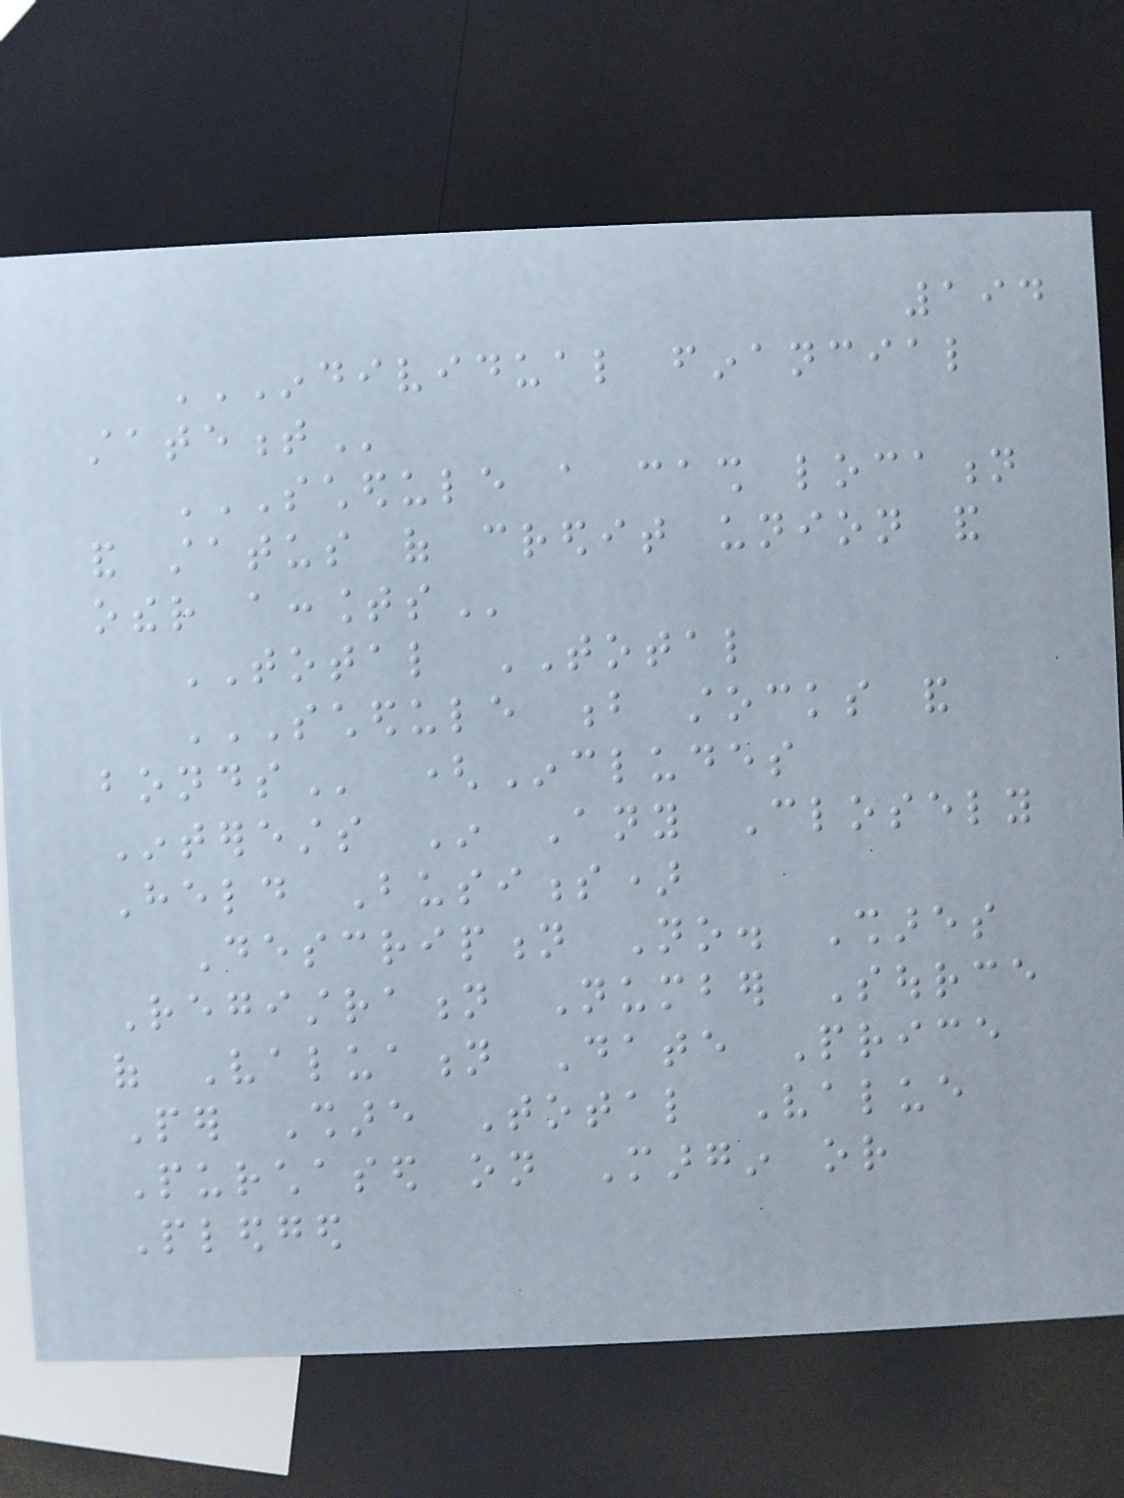194
INDIVIDUAL FINANCIAL
STATEMENT
SCHEDULE A CASH LOCATION
AND STATUS OF CREDIT UNION AND
OTHER ACCOUNTS
TOTAL TOTAL
SCHEDULE B STOCKS AND
BONDS (Includes
Interests In Any Closely
Held Business)
Description No. Shares
Registration Number Source
of Valuation Date Price
Per Share Total Value
Purchased on Margin or
Pledged
